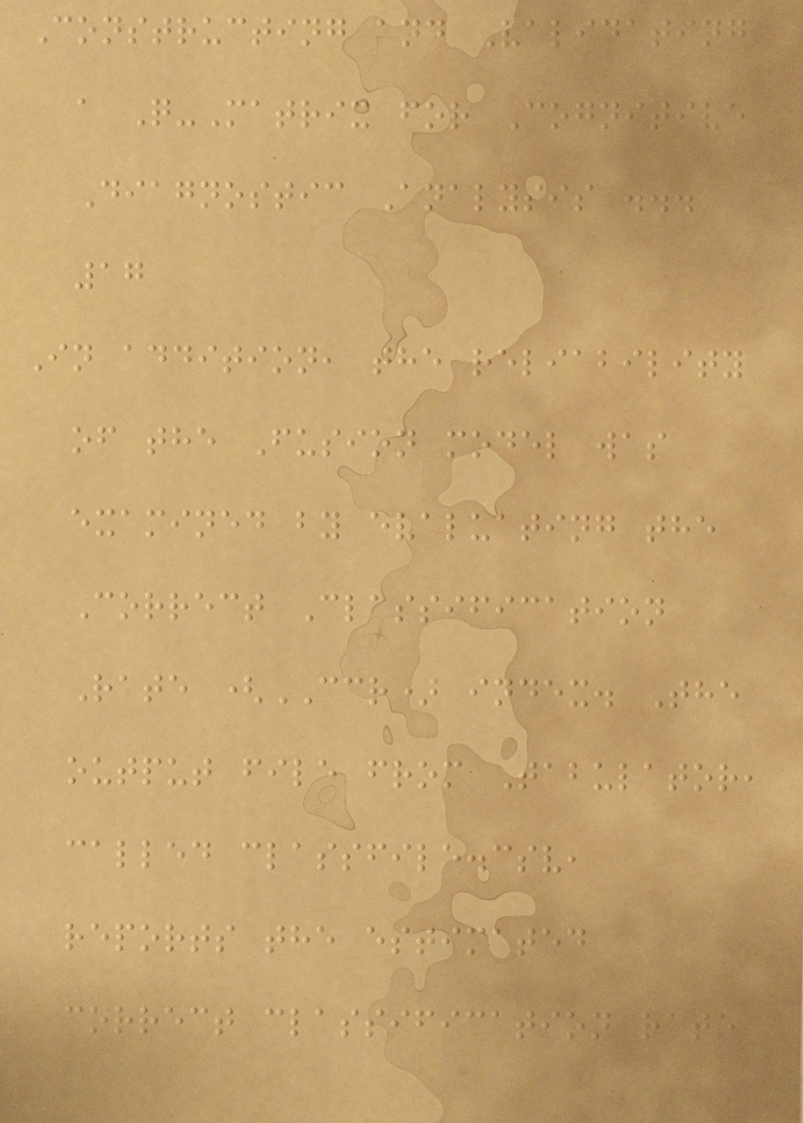Constructing and Validating
a Q-Matrix for Cognitive
Diagnostic Analysis ...
17
In addition, the reliability
of the Fusion model was
examined by evaluating the
Correct Classification
Rate (CCR) index. The
output file from Tabulator,
called classfile.csv,
reports the estimated
correct classification rate
